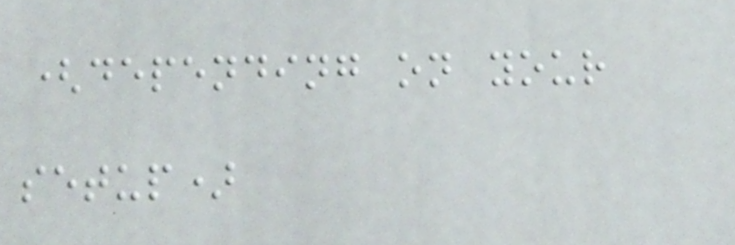(depending on your
setup)
